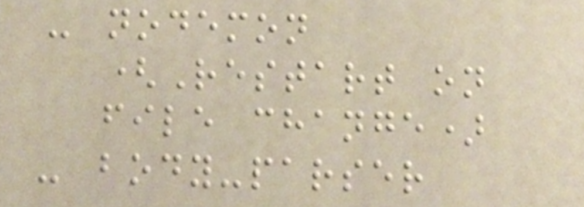- nodemon
(Restart on
file change)
- body-parser
